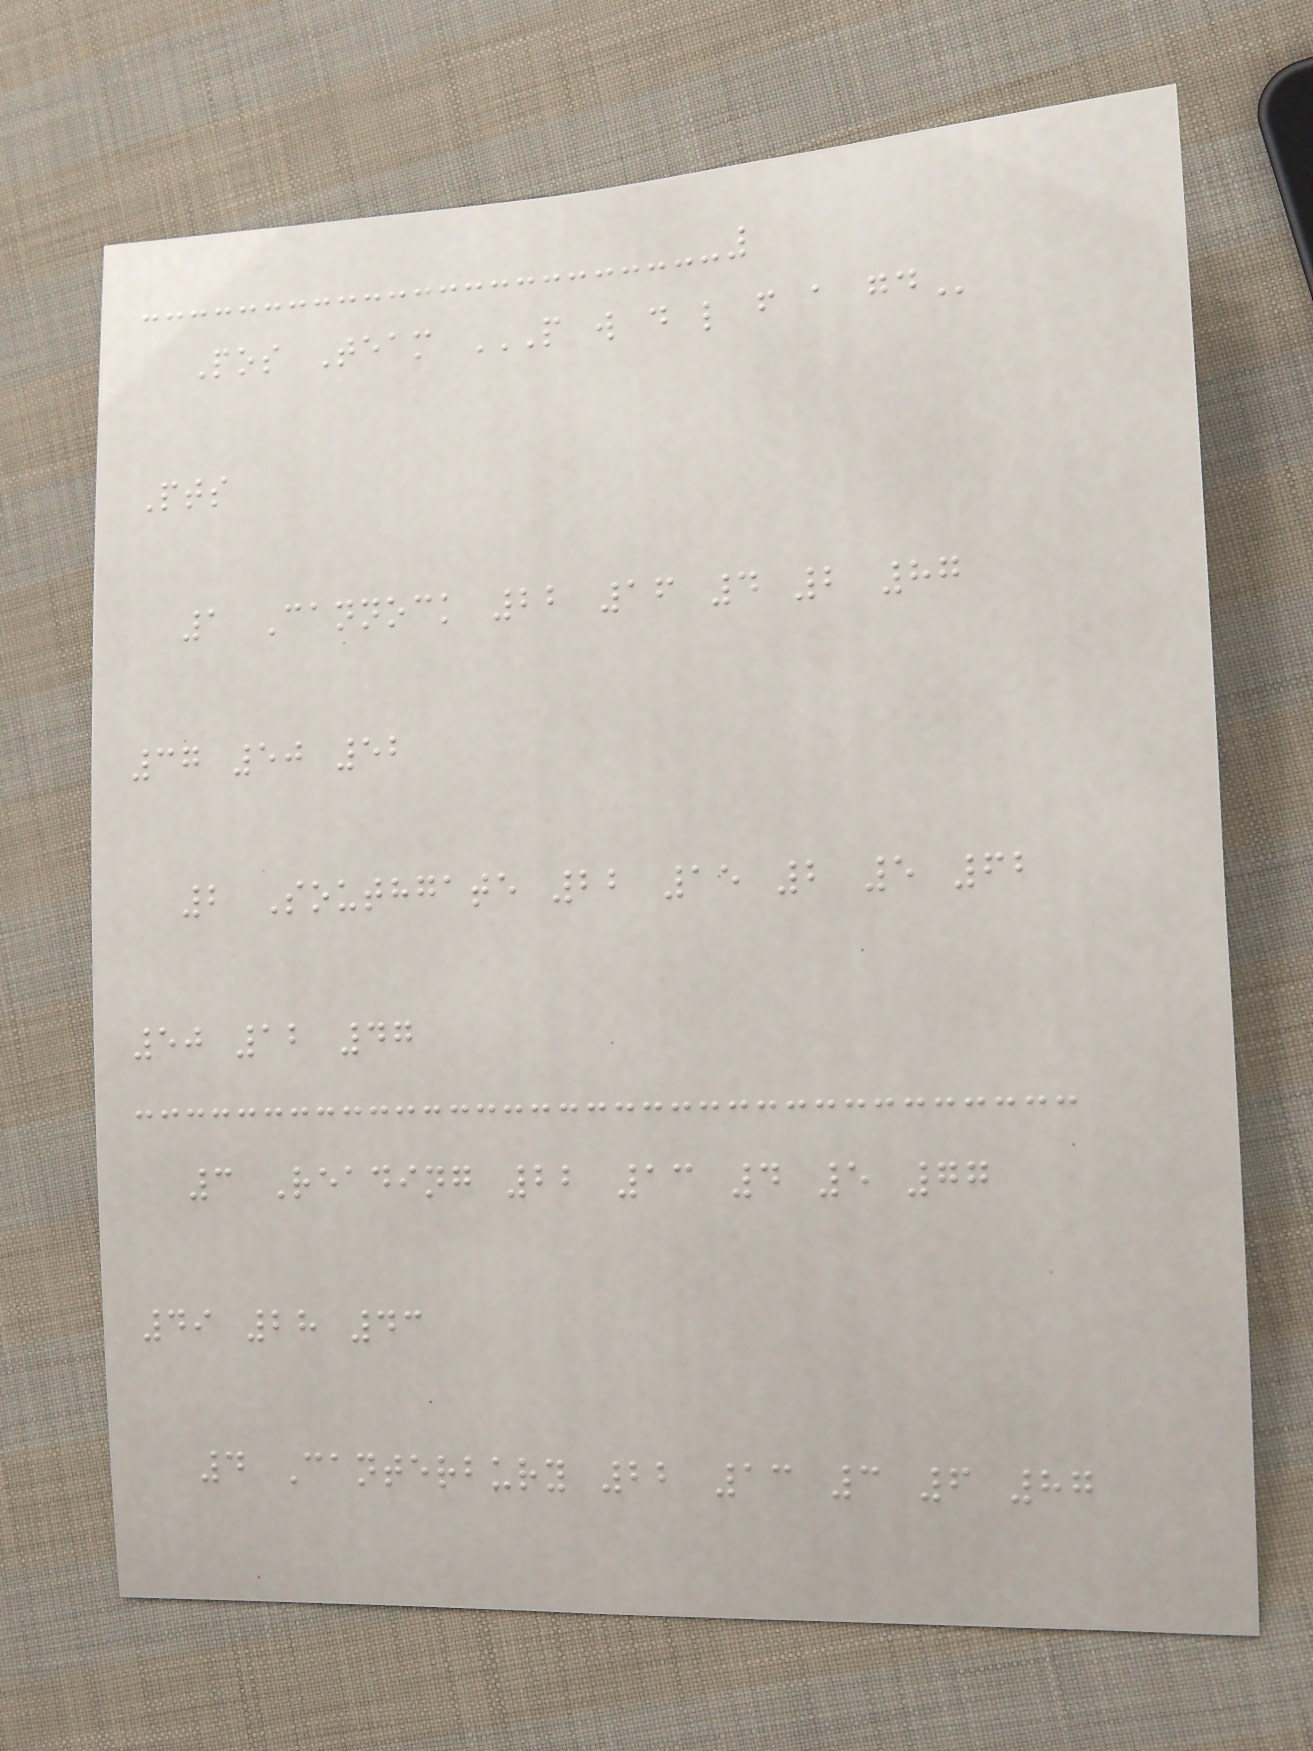Pos Team P W D L F A GD
Pts
1 Cannock 22 16 4 2 87
37 50 52
2 Southgate 22 15 2 5 62
50 12 47
3 Reading 22 13 4 5 77
49 28 43
4 Canterbury 22 13 3 6 87
